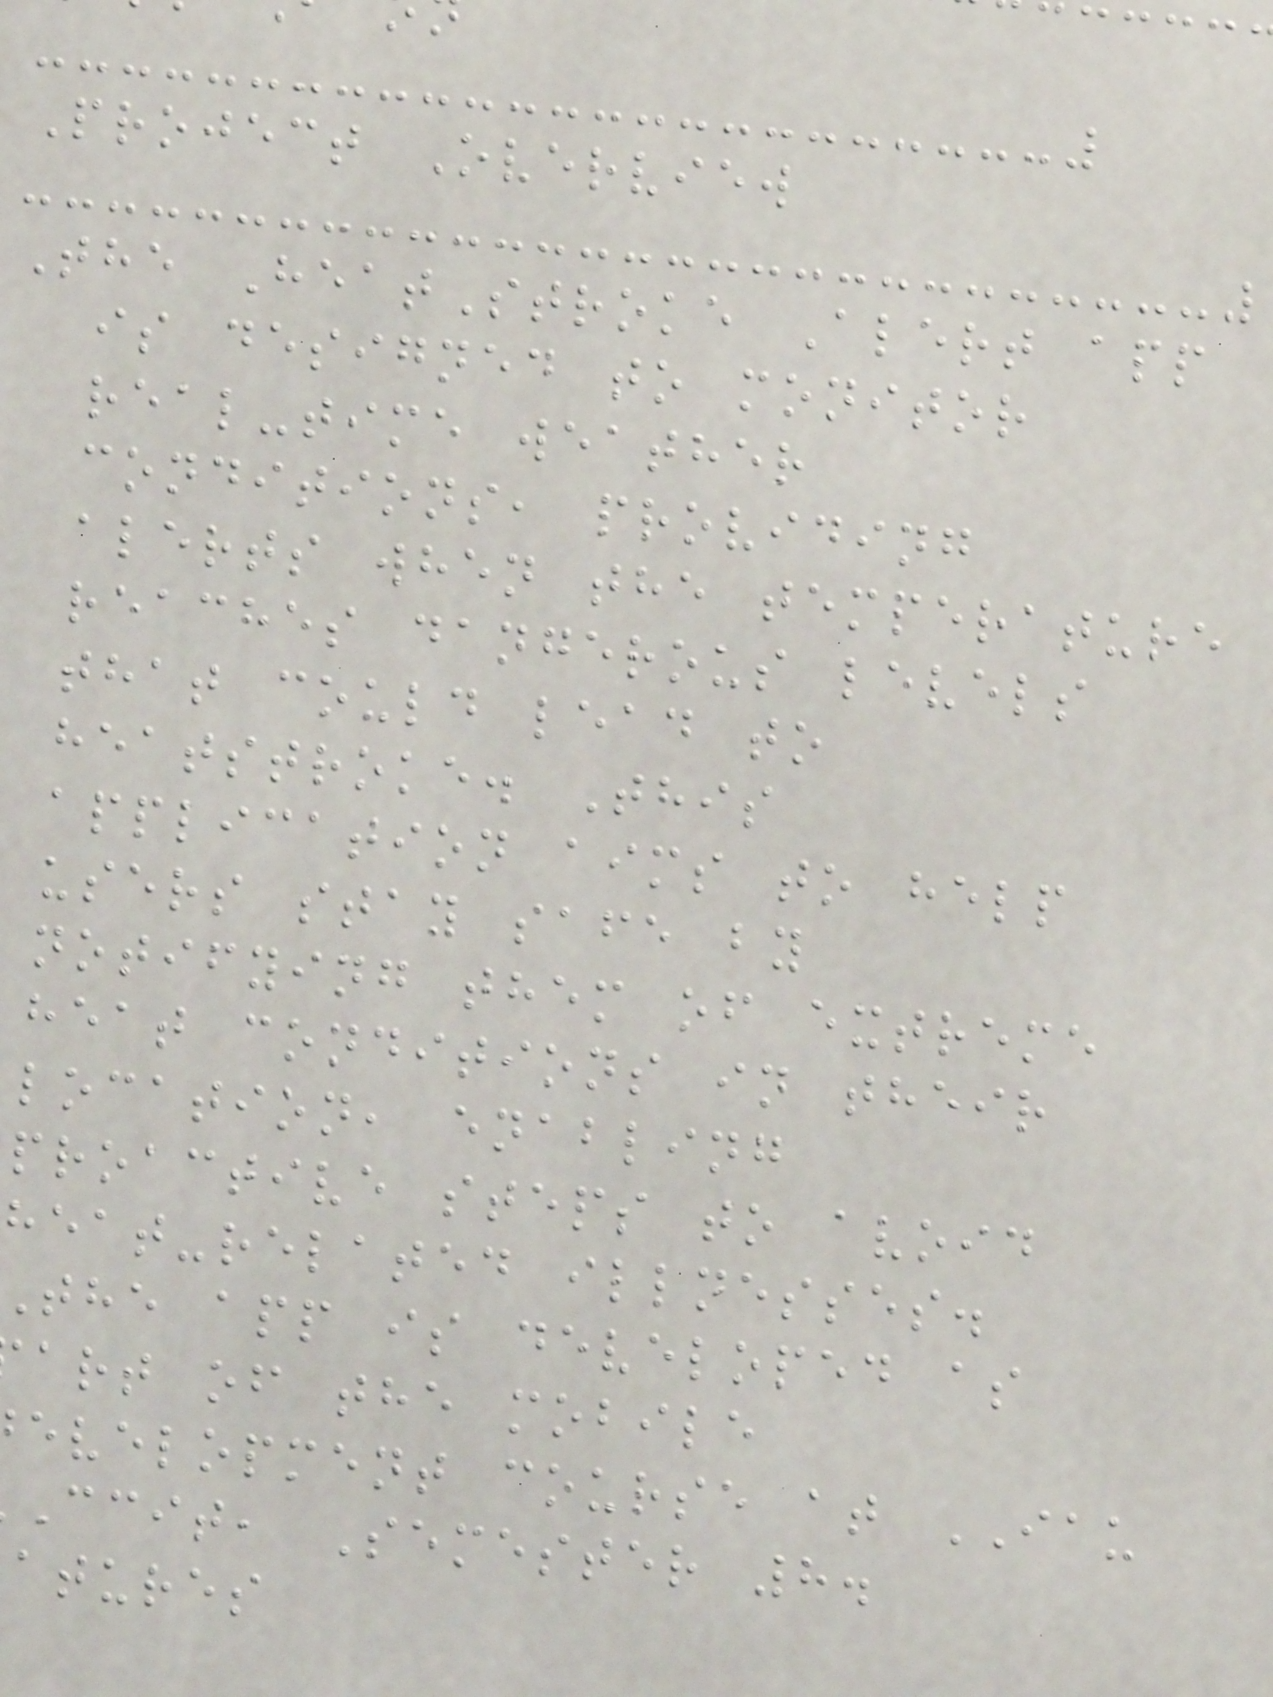Project Overview
The HeatStroke Alert app
is designed to monitor
real-time weather
conditions, providing
alerts when the temperature
reaches dangerous levels
that could lead to
heatstroke. This
application aims to help
users stay safe by
notifying them of extreme
heat conditions in their
location, enabling
proactive steps to avoid
heat-related illnesses.
the app is developed as
art of the mobile
evelopment course at IAU
ccit, Semester 8.
atures
